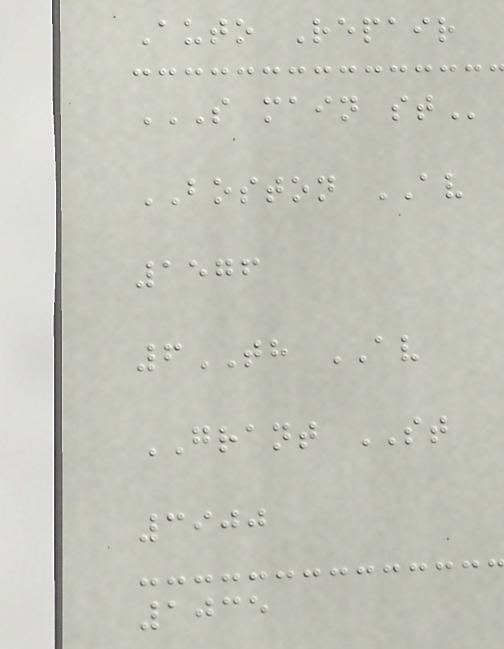Auto Repair
S MAIN ST
BOSTON AV
1576
6TH AV
GRANT ST
3900
1035
